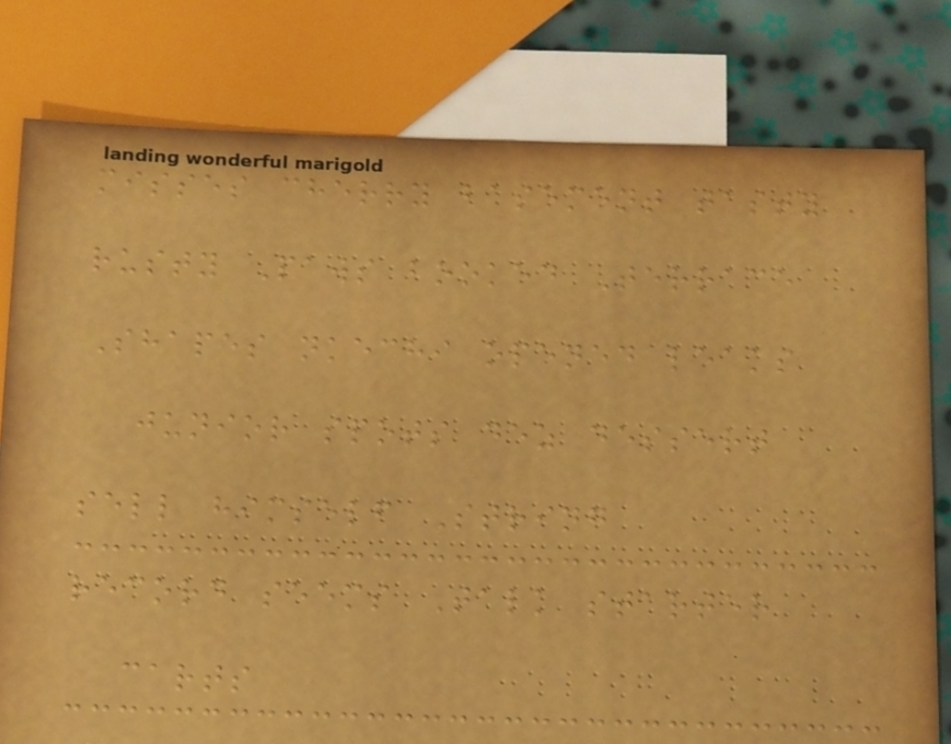misses cherry basement tasty
rusty Paws booked Terrace
Shapes nkechi opened leaks
junior spots dez dessert
sell himself String
record seems Talk starter
carts
